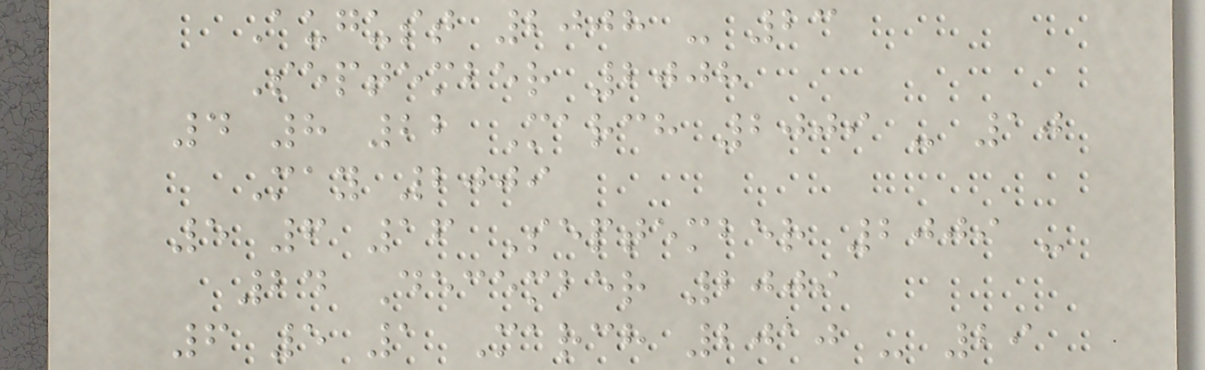August 2008 - 23
September 2008
4 8 22 March 2009 - 10
May 2009
5 6 16 September 2009 -
24 December 2009
6 5 1 March 2010 - 29
